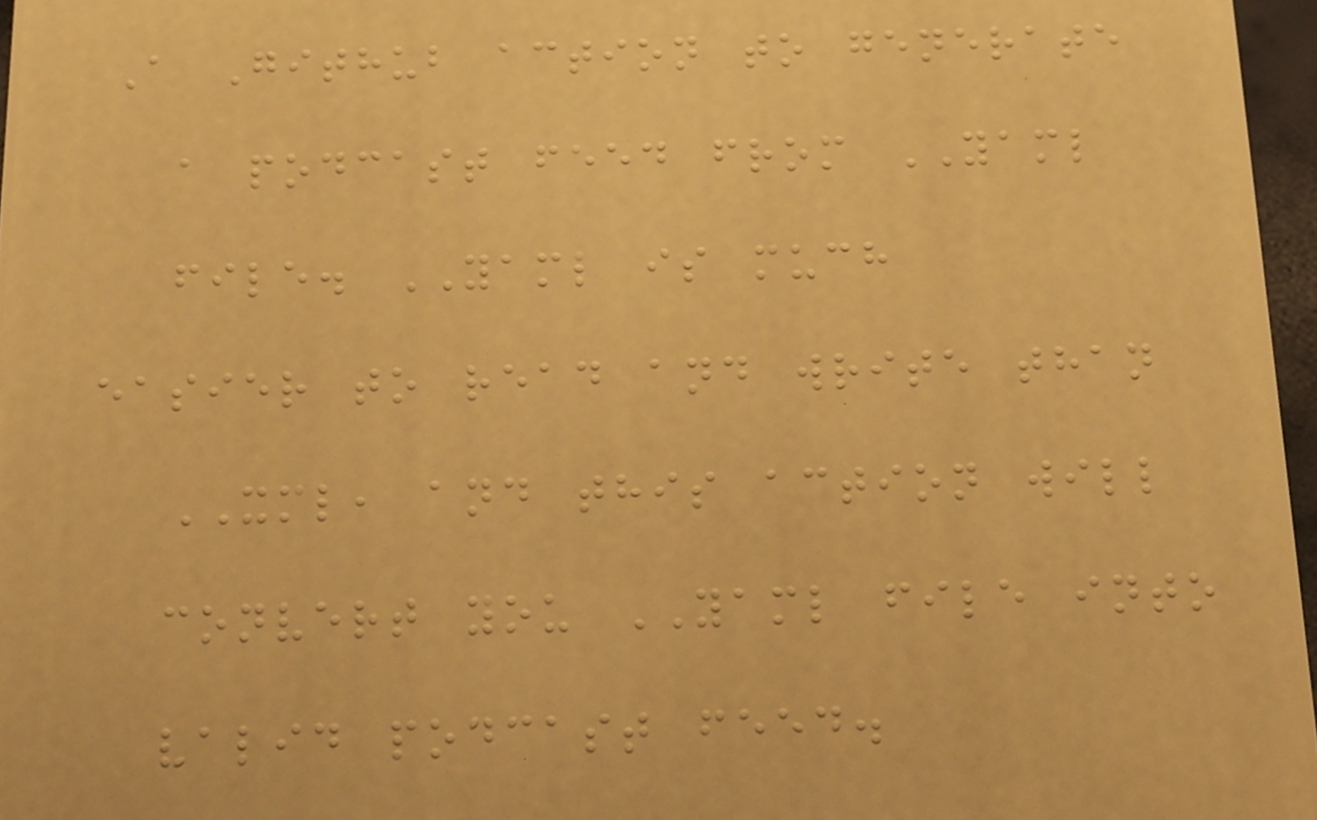A Github action to generate
a podcast feed from YAML
file. YAML is much
easier to read and write than
XML, and this action will
convert you YAML file into
valid podcast feed.
